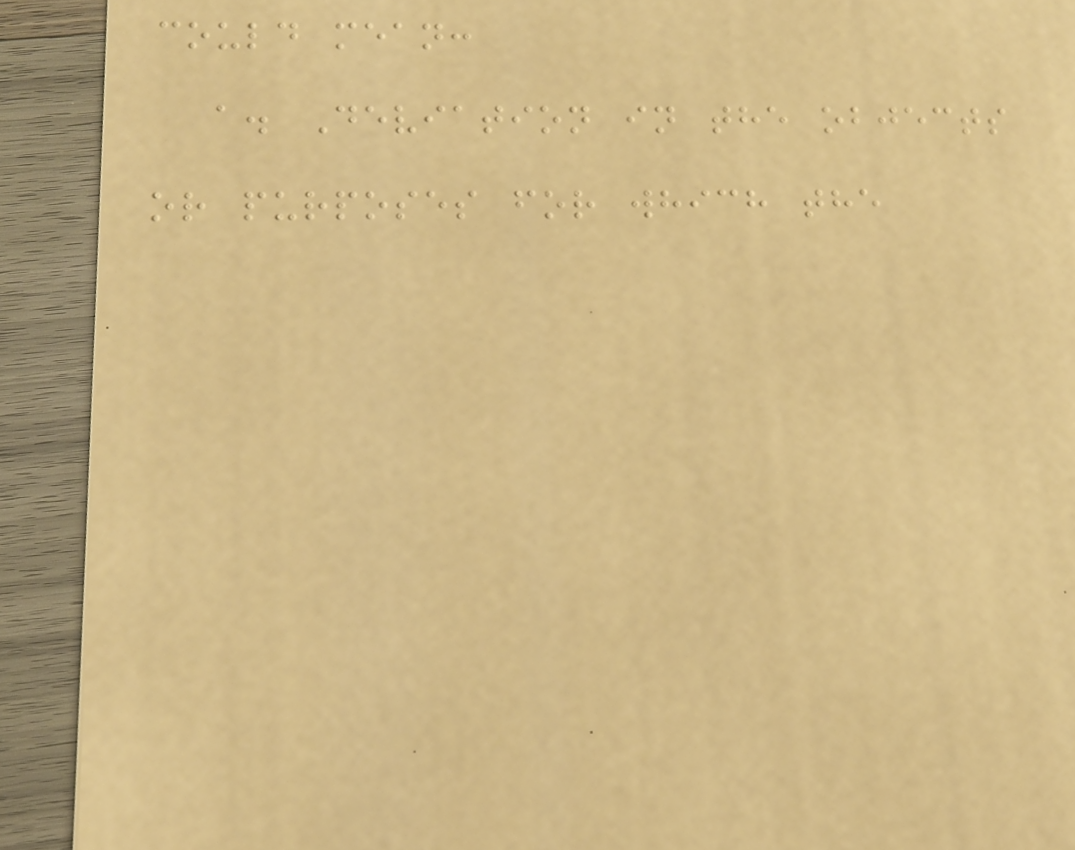could mean:
a. Deviation in the objects
or purposes for which the
